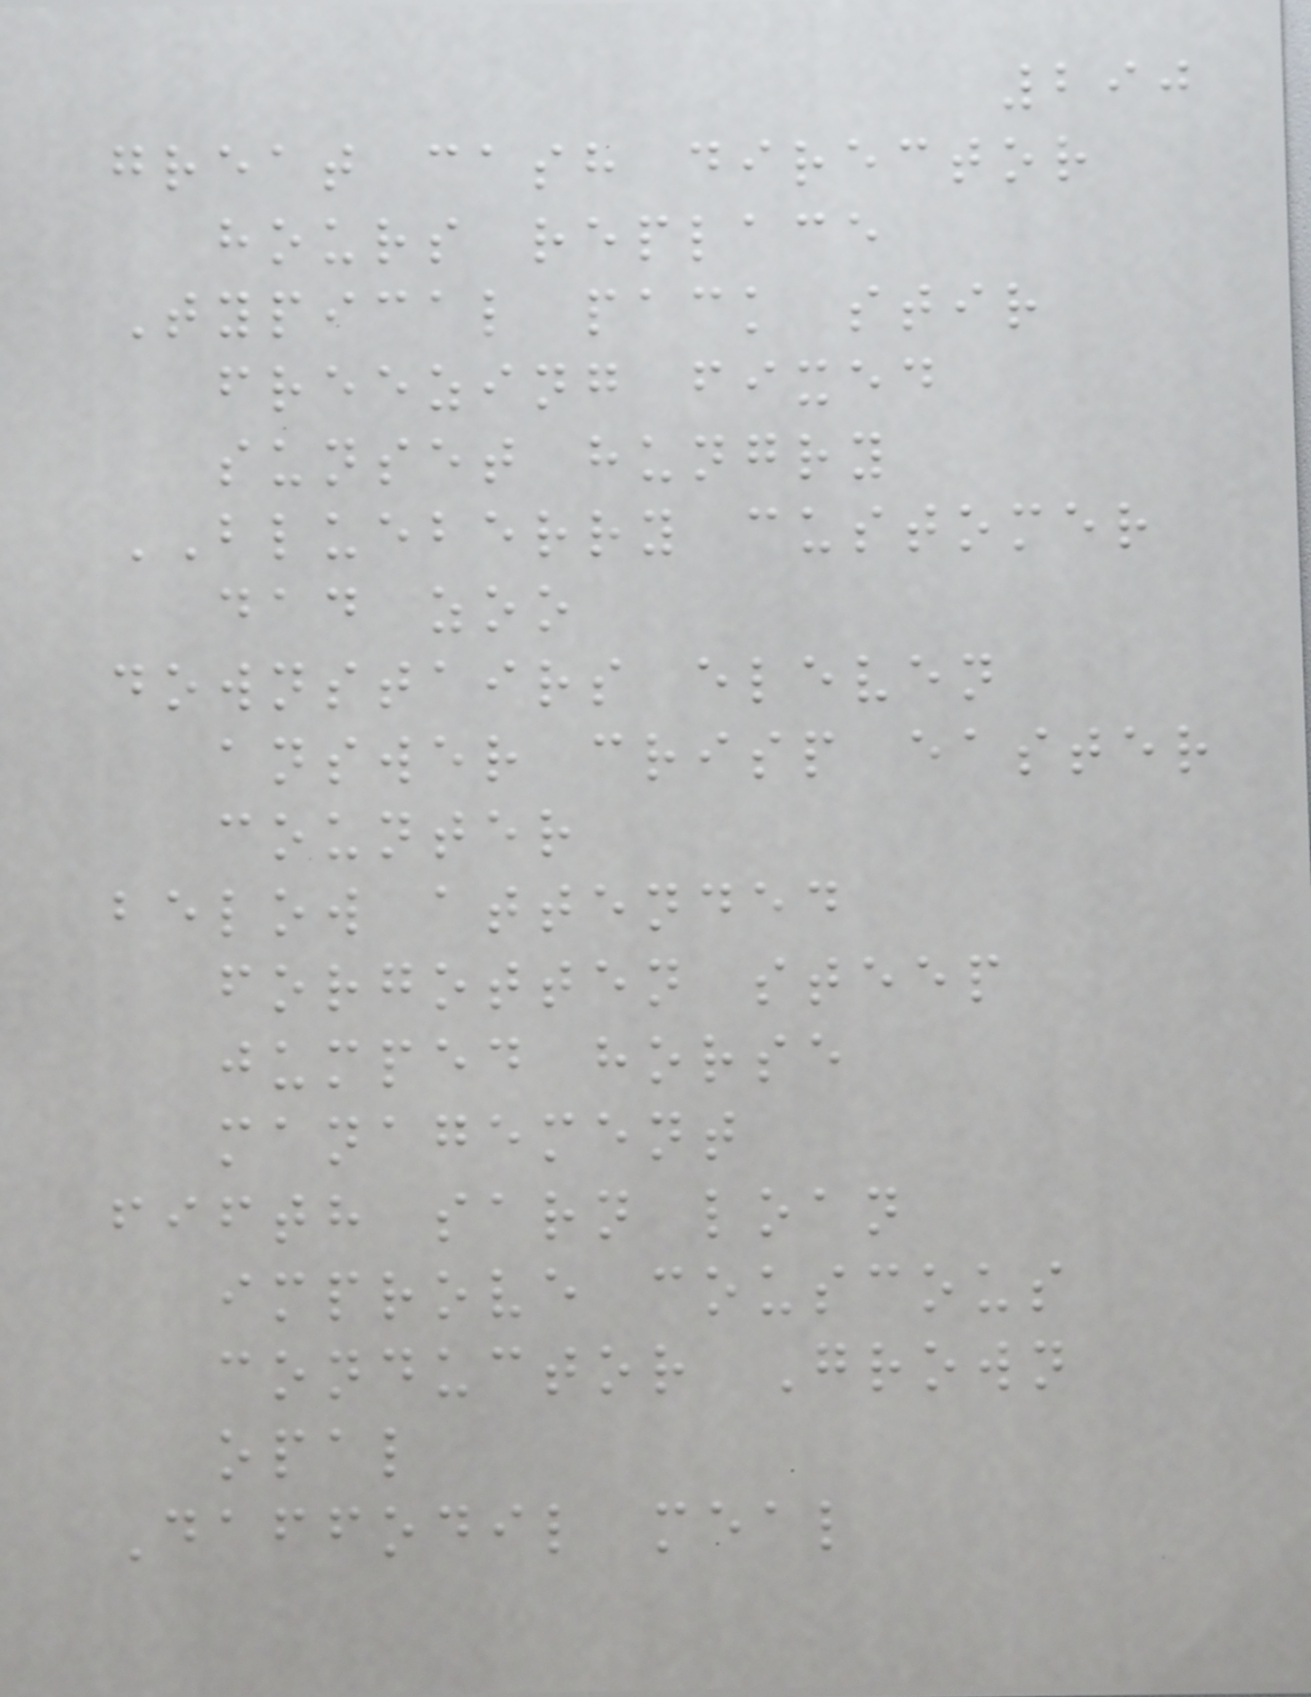290
great cash director
hours replace
Typical pack stir
freezing fixed
sunset hungry
BLUEBERRY customer
dad zoo
downstairs eleven
answer crisp easter
counter
below attended
forgotten steep
jumped horse
management
fifth sarn loan
improve couscous
conductor Grown
opal
Daffodil meal
